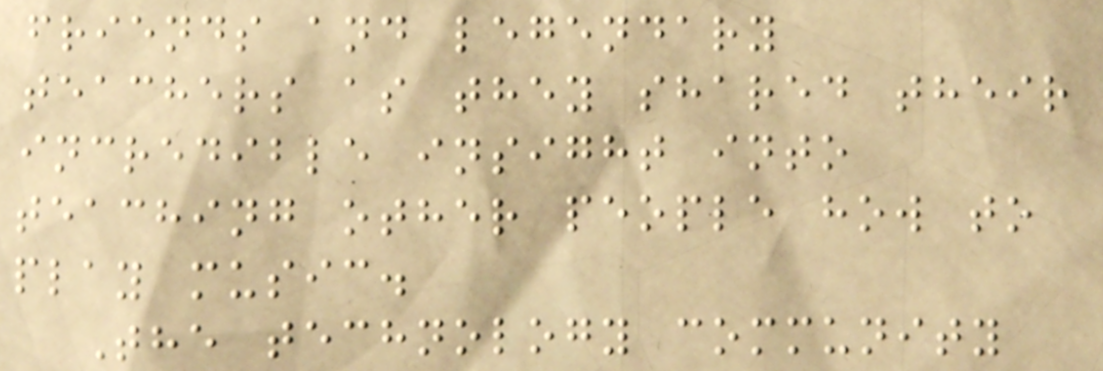friends and legendary
teachers as they shared their
incredible insight into
teaching other people how to
play music.
The technology community
